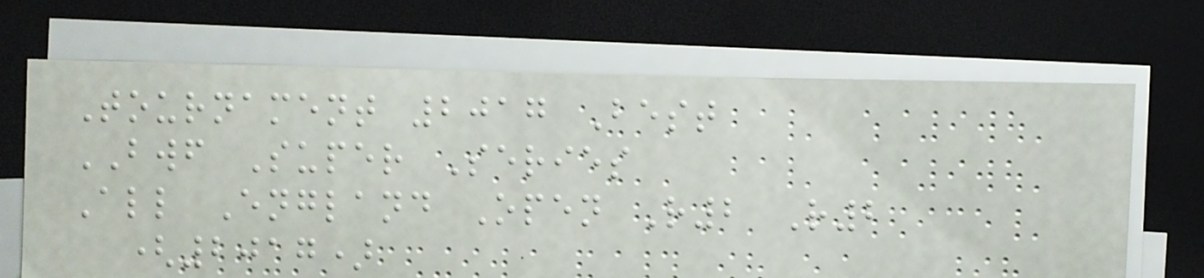Tournament 2017 Best
BWF Super Series
All England Open R2 R2
(2017)
